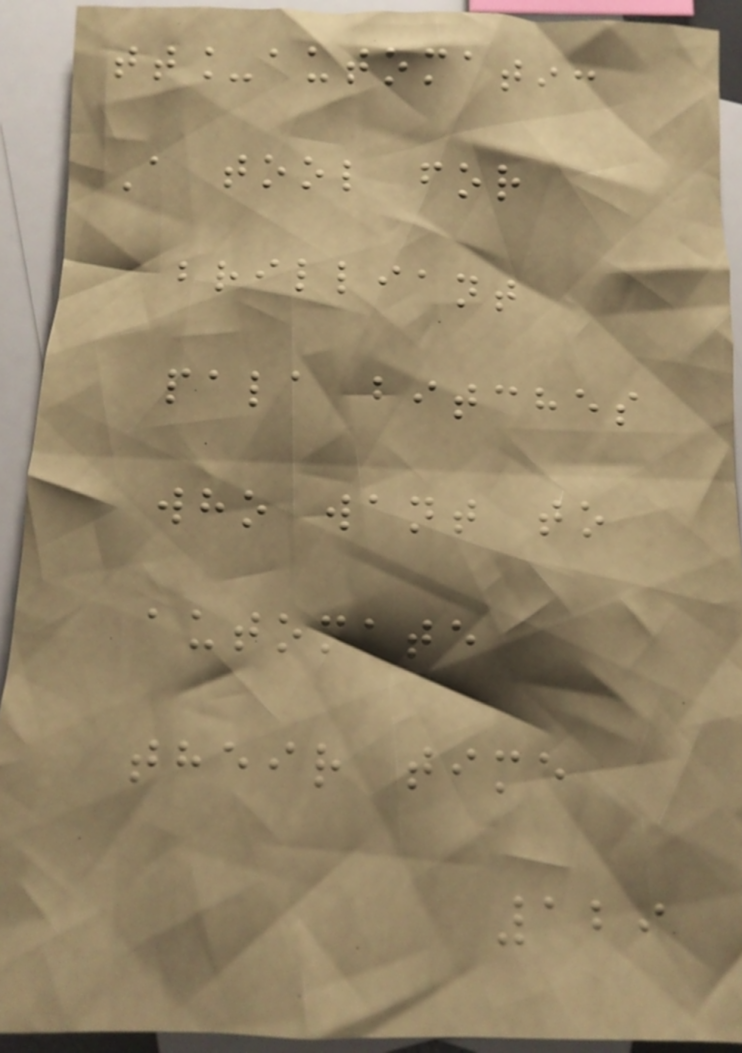tt_automatic
A tool for
brilliant
pala bitches
who want to
automate
their time
129
